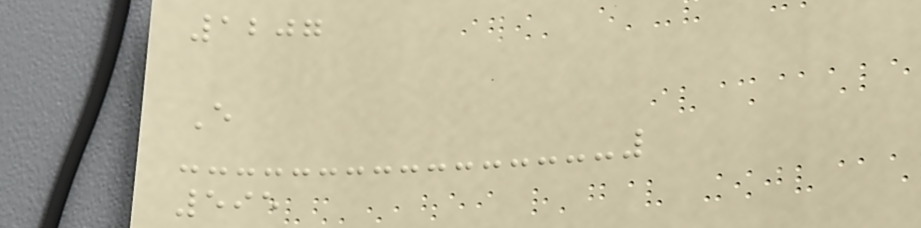1207
E
595
